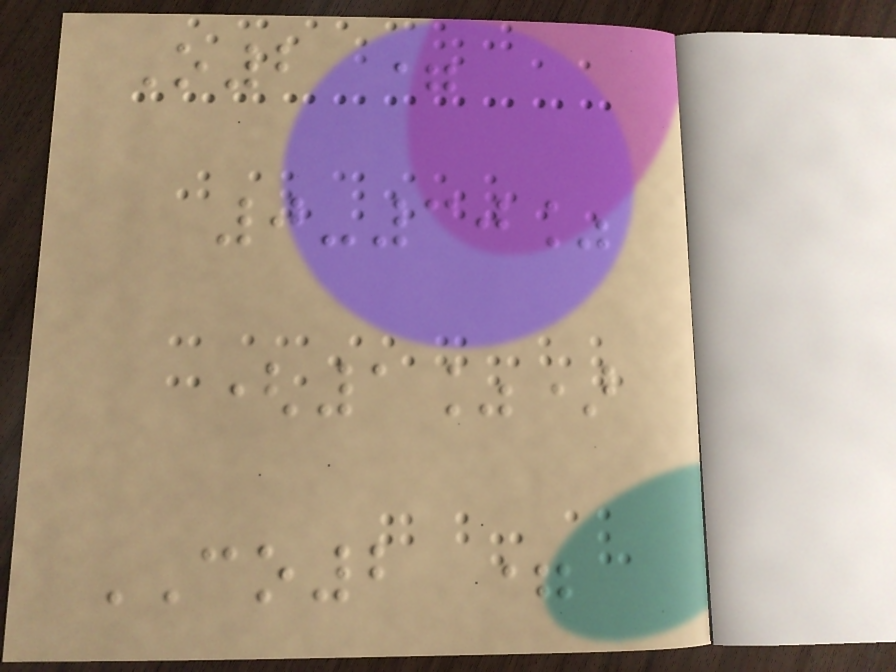O2 =
0-30%
(1%)
CO2 =
